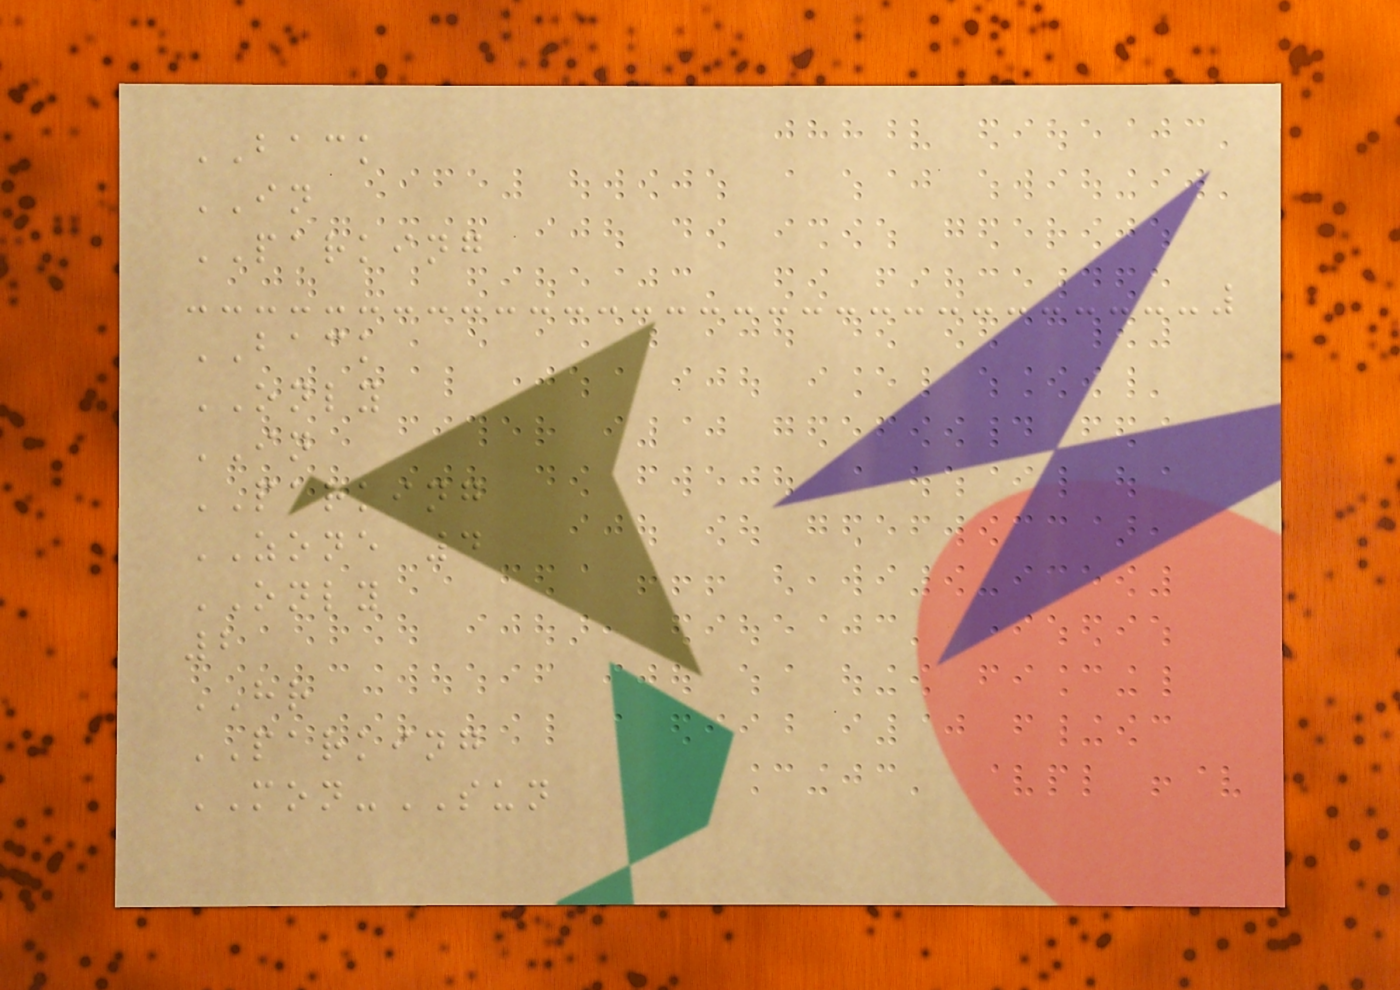BACK
IN
PARKING
BACK
ONLY
IN
PARKING
ZONE 4
ONLY
2
HR
PARKING
MON-SUN
